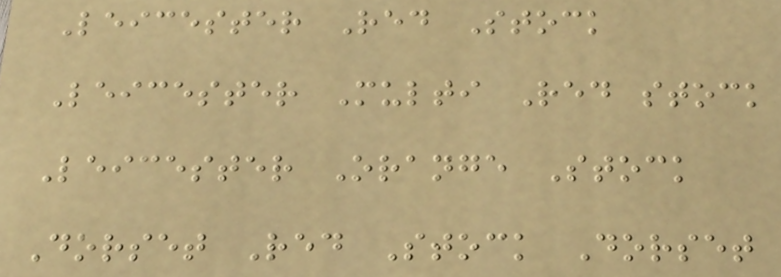Leicester Red Stock
Leicester Multi Red stock
Leicester Orange Stock
Dorset Red Stock Dorset
